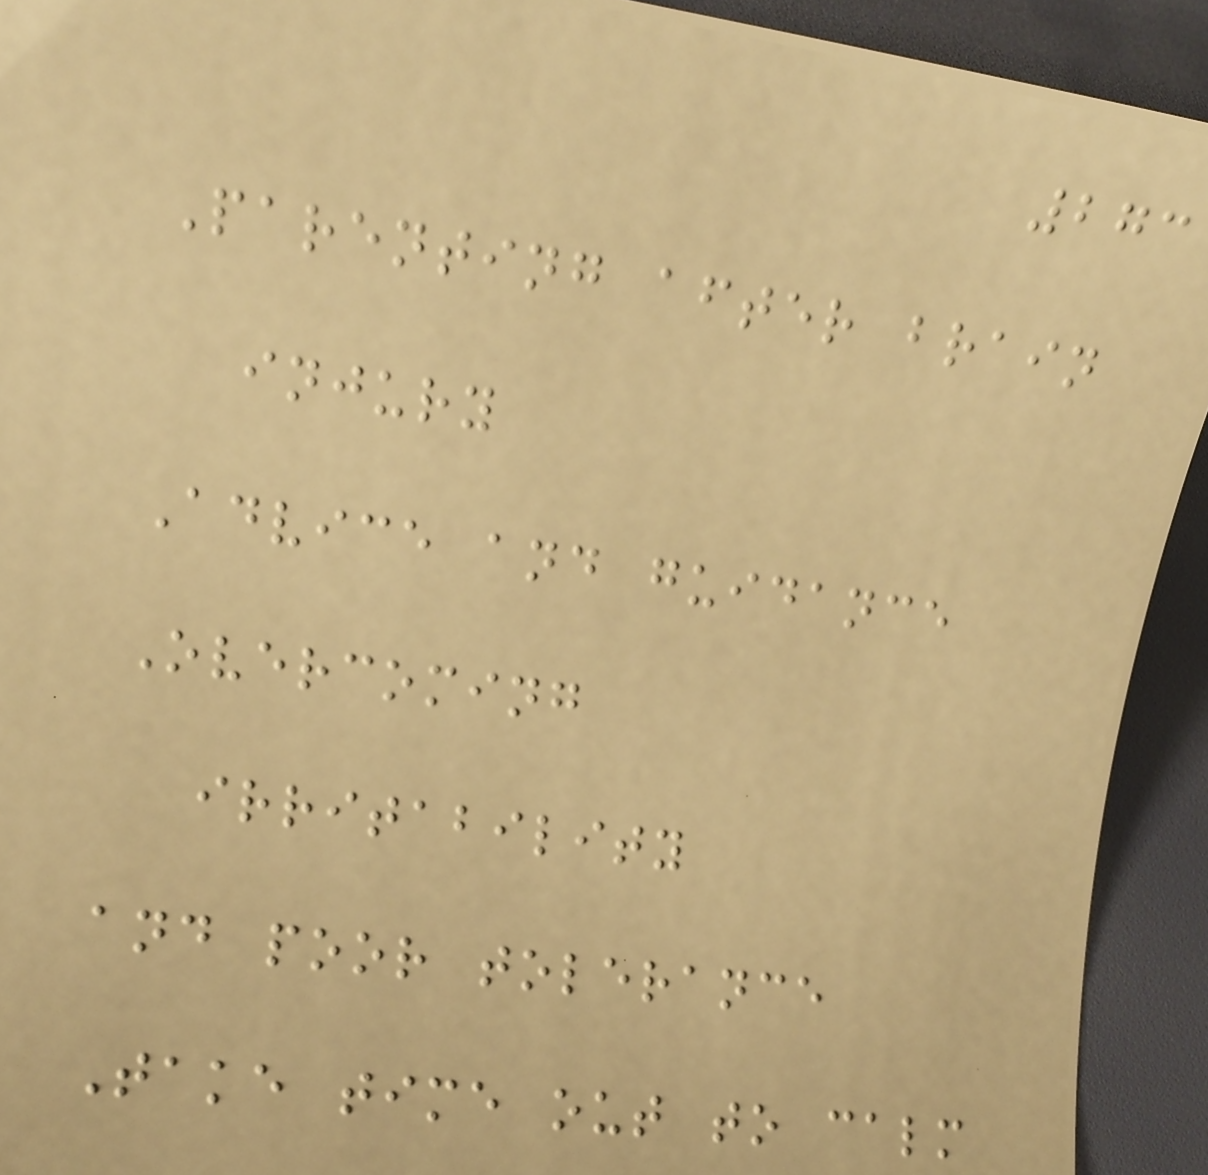273
Parenting after brain
injury
Advice and guidance
Overcoming
irritability
and poor tolerance
Take time out to calm
